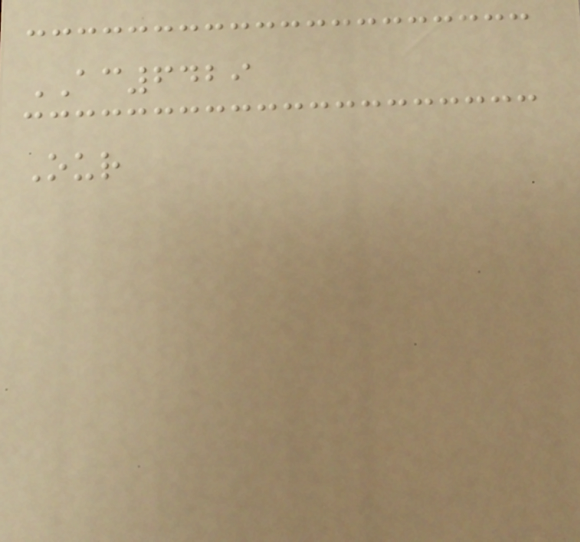AC6429
Our
